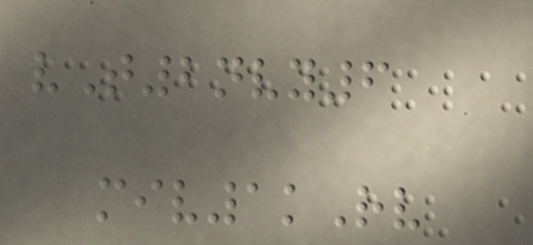vT2nvy6
miv1kRv
